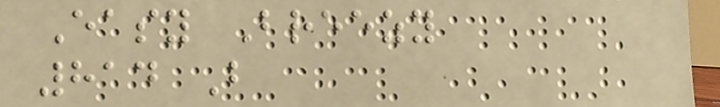Easy Breezy
814 B
